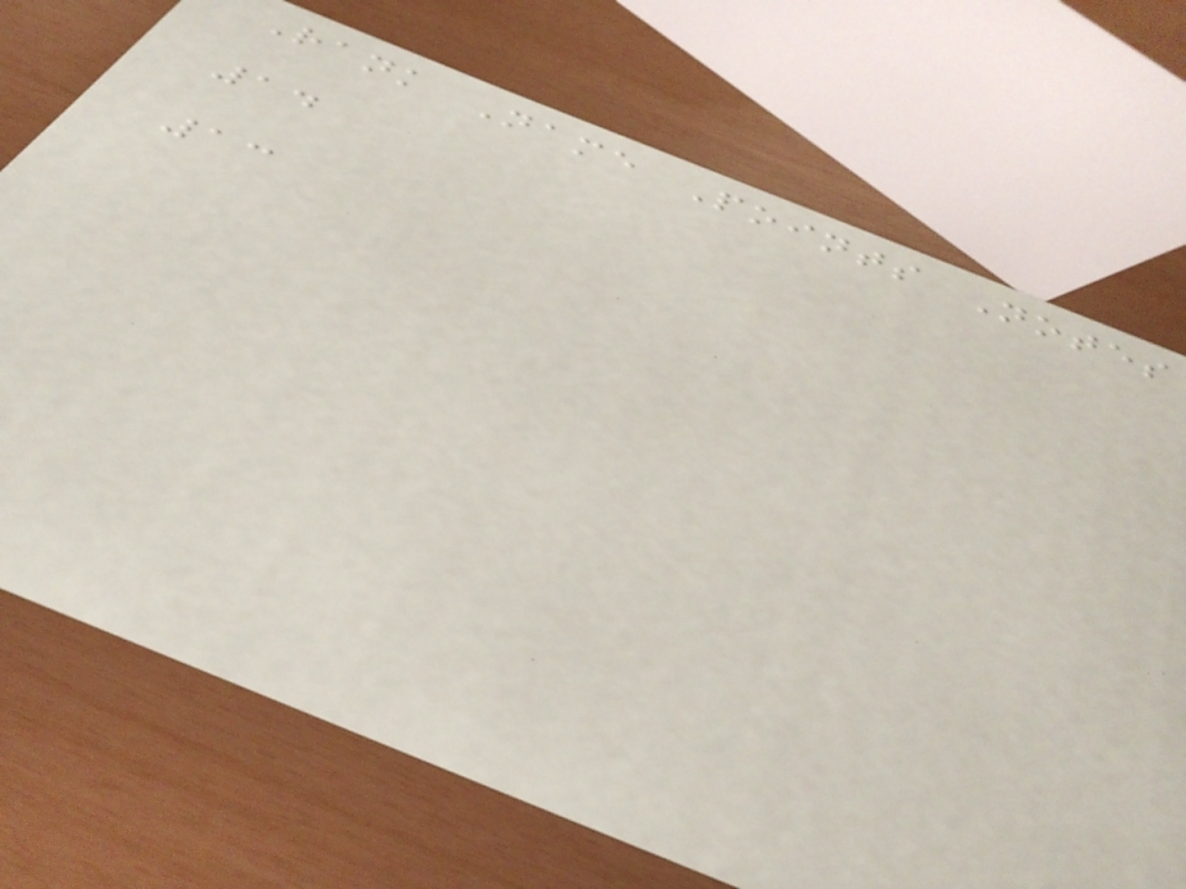Rank Name Points Notes
14
13
